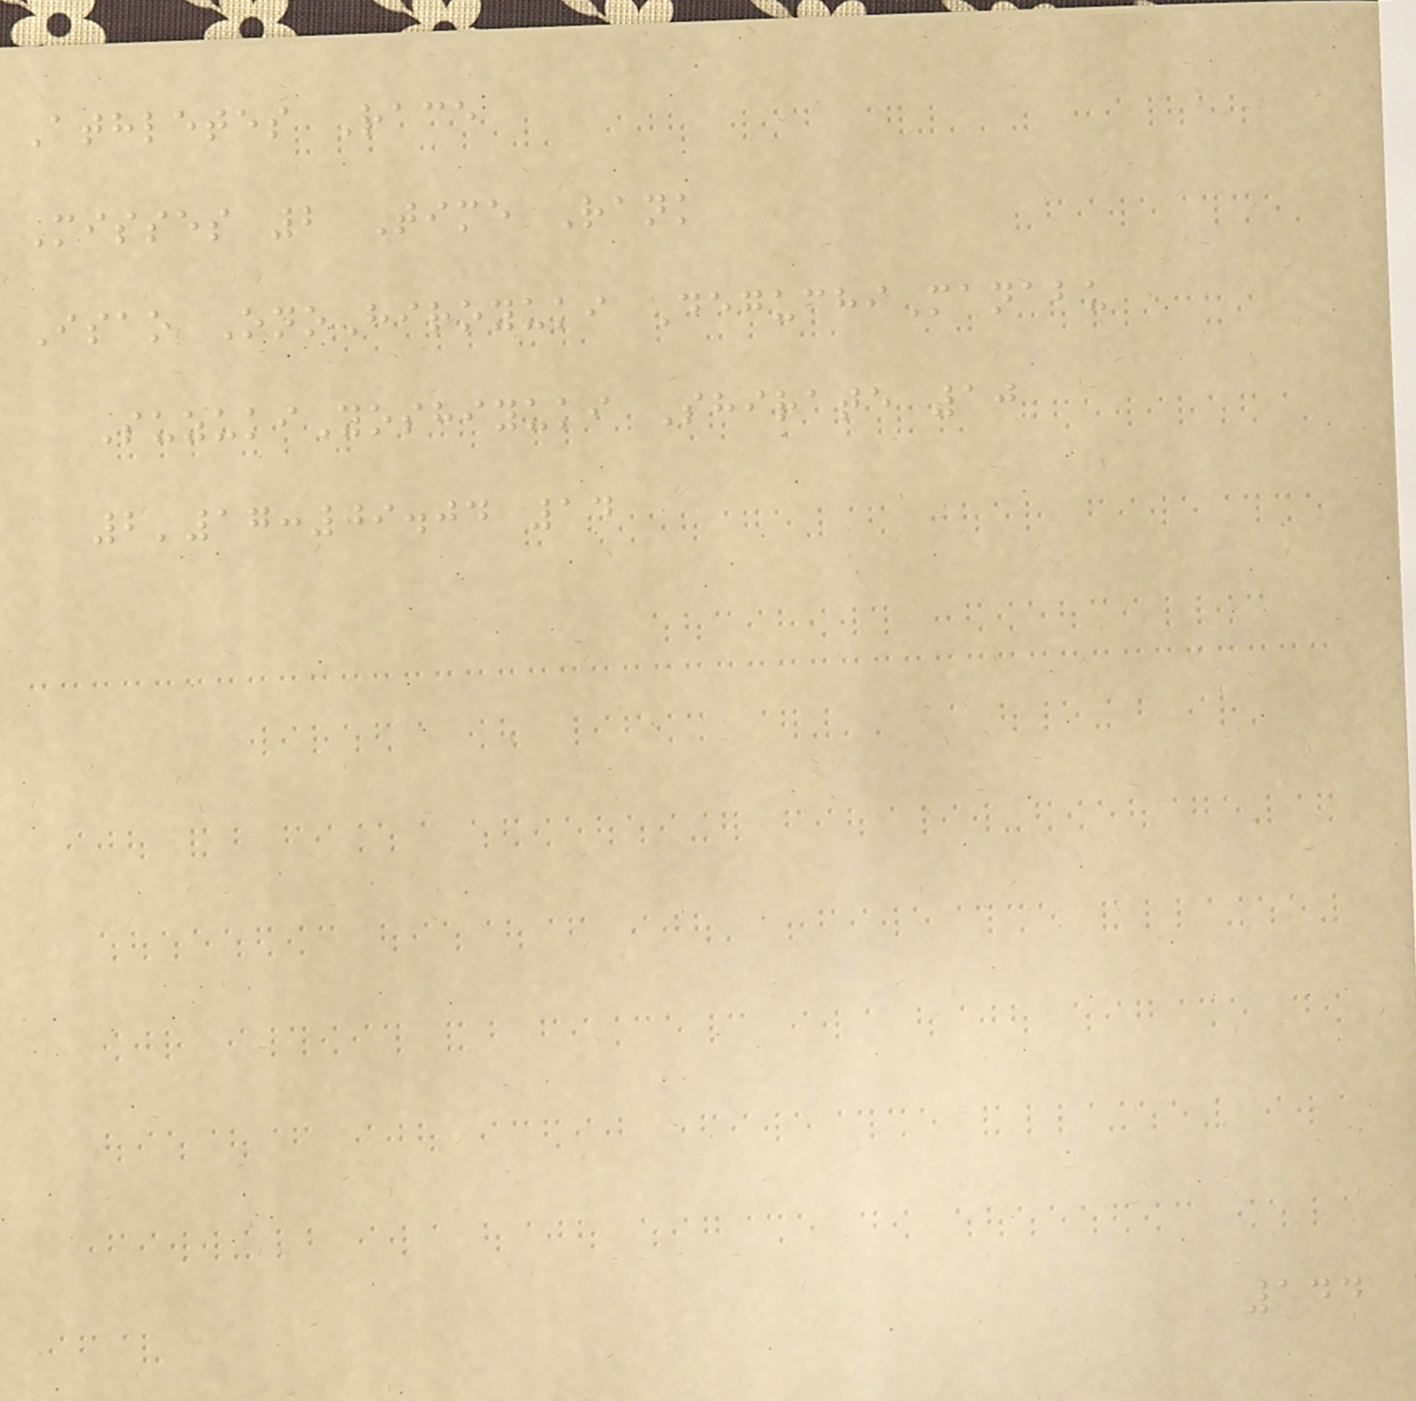Athletes Race
Misses 2 Time Rank
Isao OnoHiroyuki DeguchiManabu
SuzukiYoshiyuki Shirate 10
2'17:09.04 14
144
